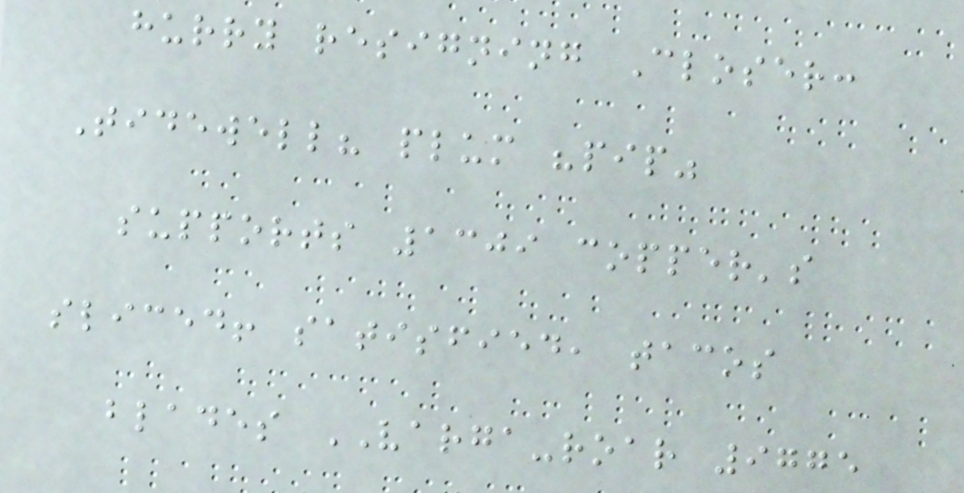hurry resigning Closer:
Tidewell? plum "pip"
supports 1309 copper's
sliced! satisfied, tacos
blades VARGA-roar 9775
